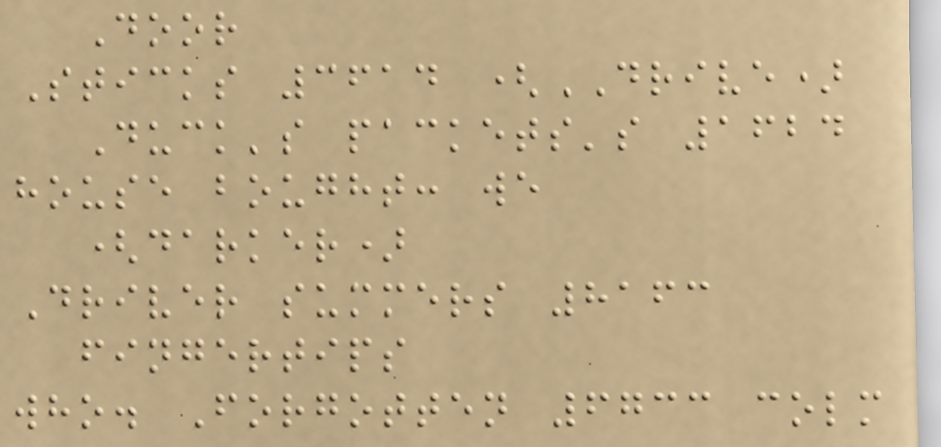Door
Sticks 3614 (DRIVE)
Duck's packets's 1624
house bought: we
(darker)
Driver summers 8163
fingertips
who. Forgotten 6733 colm
